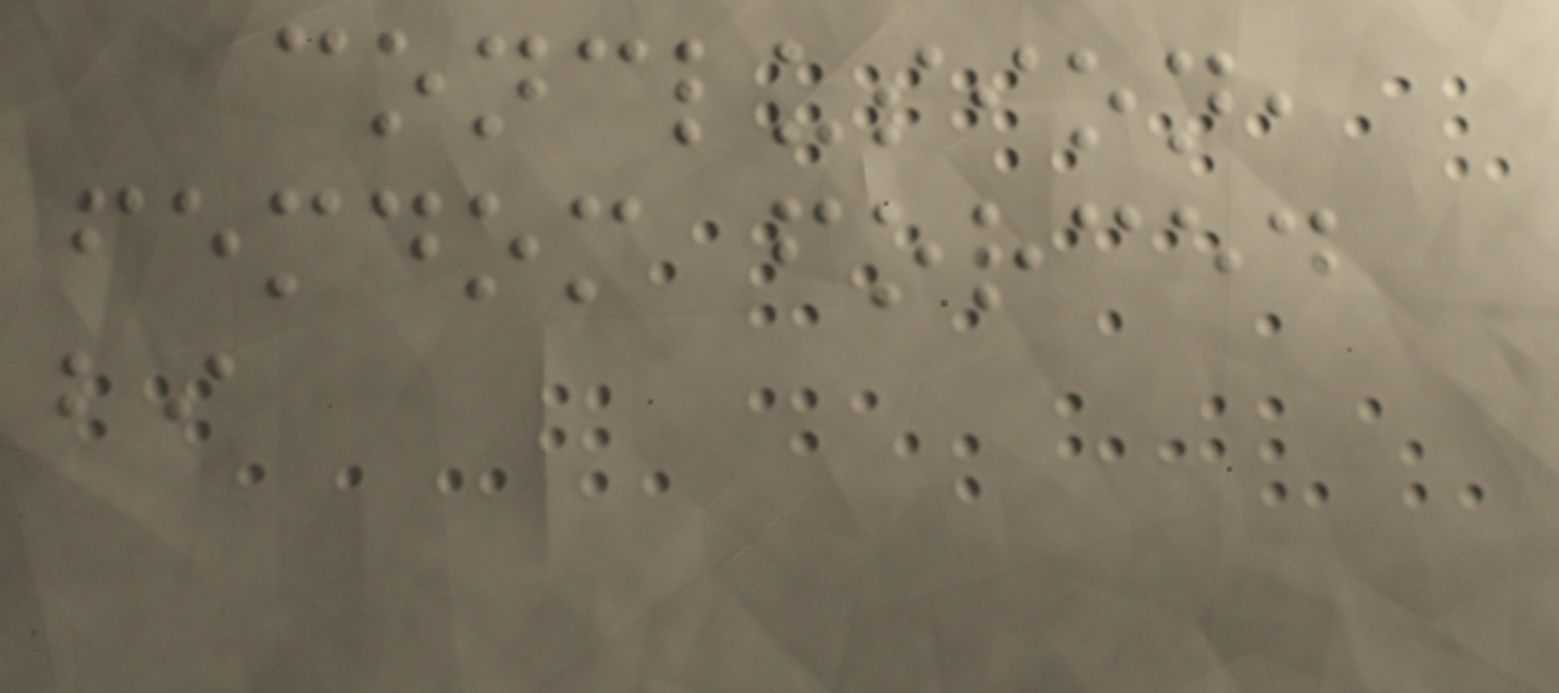conclusion,
femdom forced
bi
